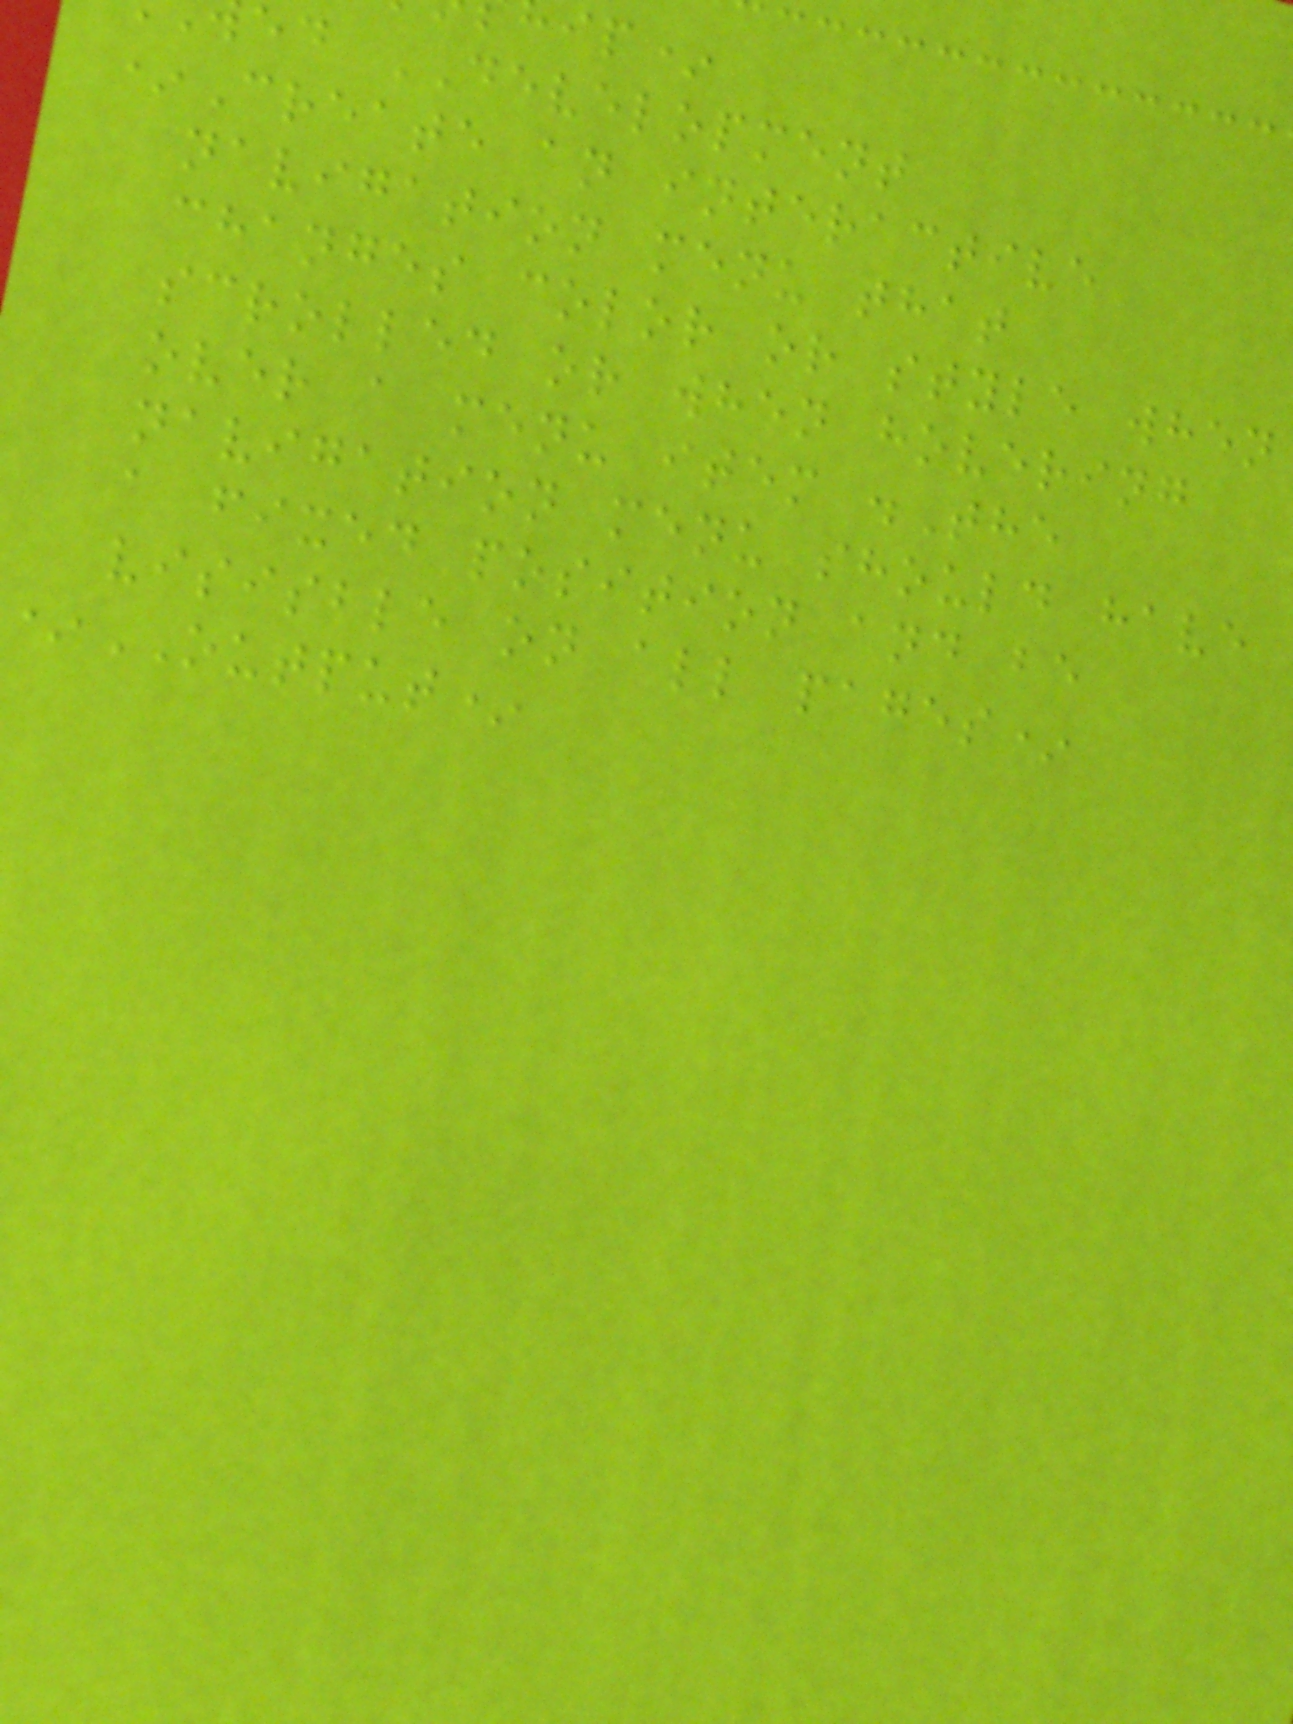ip*
ed DEVELOPMENT
*Create an interactive
navigation menu that
changes color or style when
scrolled or when hovering
over a menu item .The
navigation menu should have
a fixed position and be
visisble on all pages*
*OUTPUT*
